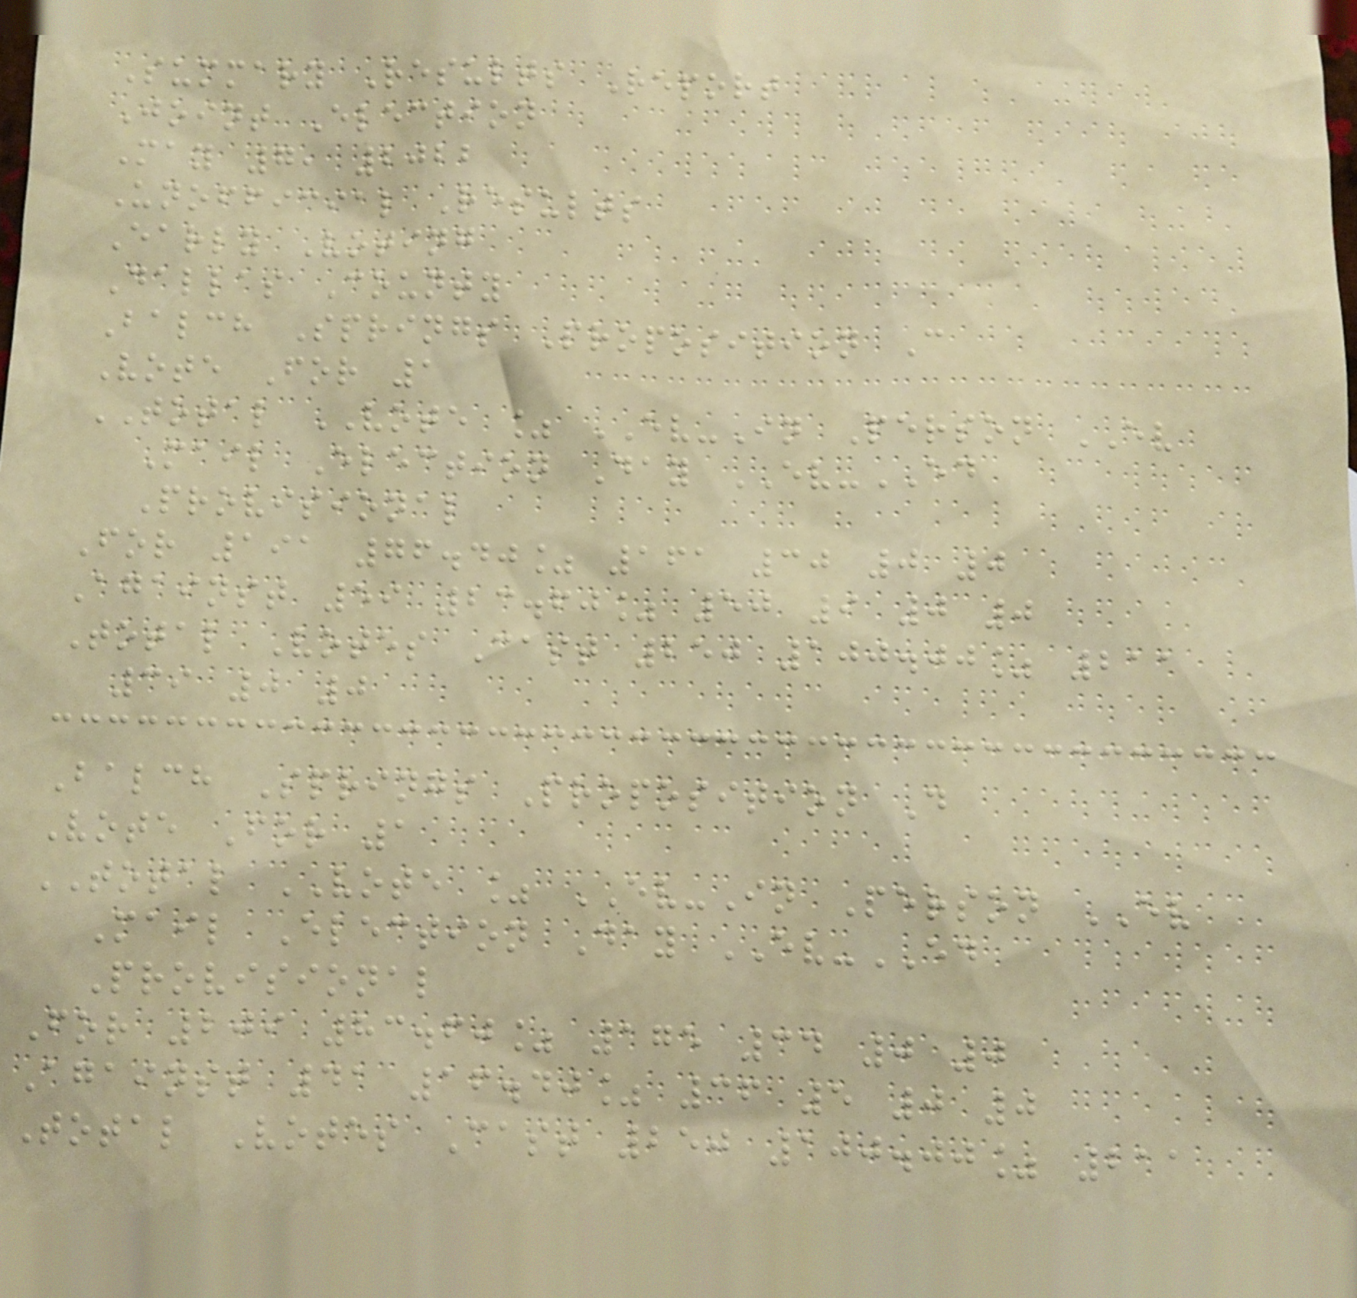Summary Results Report
Joint Election
May 7, 2022
Unofficial Results
Early Voting
Dallas County
Balch Springs Proposition C
Vote For 1
TOTAL VOTE % EV-In Person EV
Mail Election Day EV-ED
Provisional
For 191 76.40% 161 30 0 0
Against 59 23.60% 50 9 0 0
Total Votes Cast 250 100.00% 211
39 0 0
Balch Springs Proposition D
Vote For 1
TOTAL VOTE % EV-In Person EV
Mail Election Day EV-ED
Provisional
For 209 83.60% 175 34 0 0
Against 41 16.40% 36 5 0 0
Total Votes Cast 250 100.00% 211
